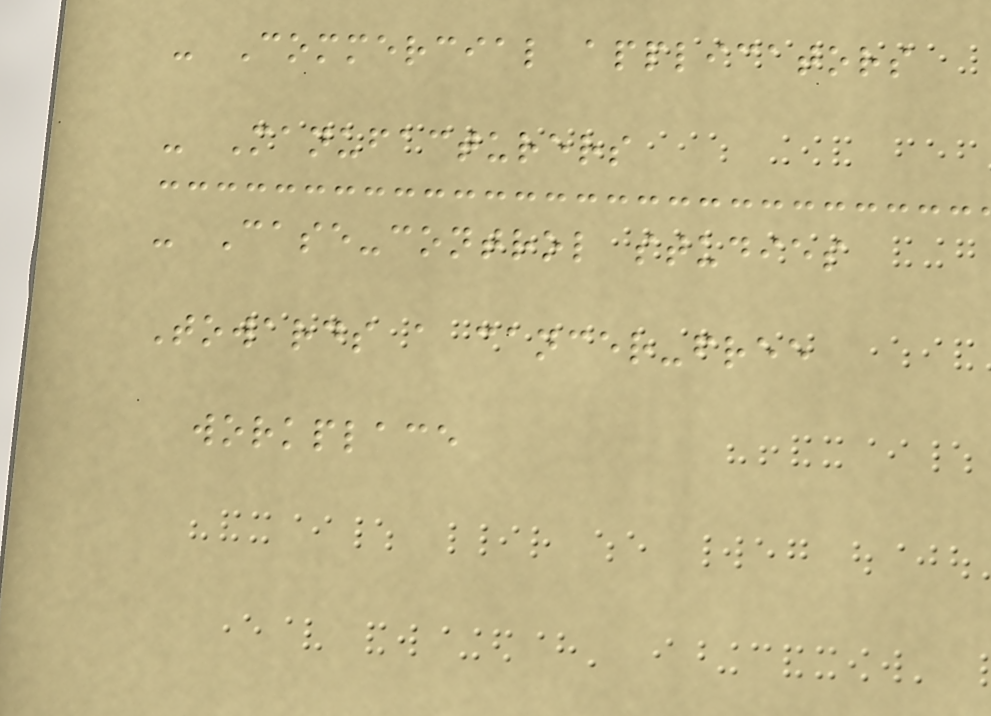- Commercial applicators
- Manufacturers
- Case-control studies
Towards a cancer-free
workplace
